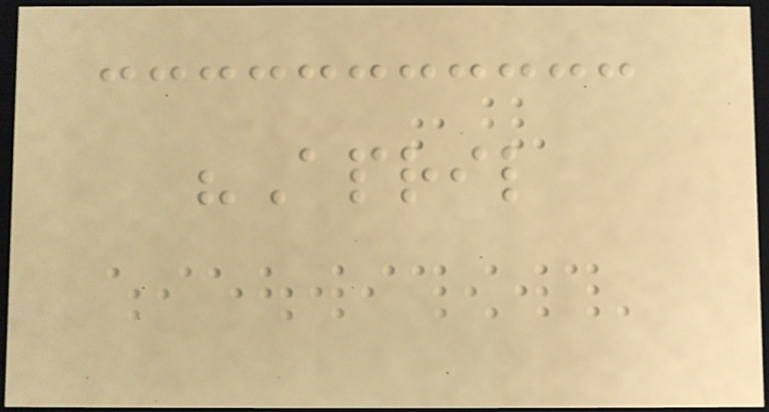"April
